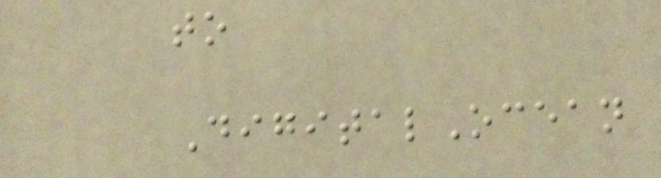to
DigitalOcean
